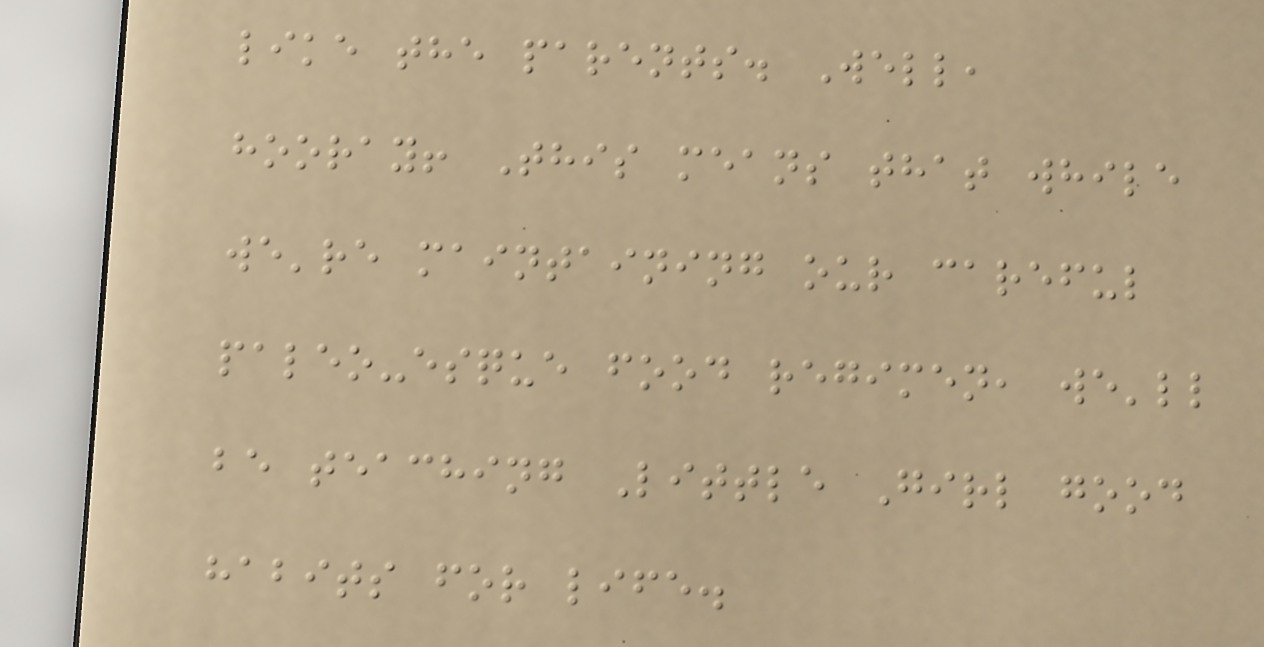like the parents. Well,
hooray! This means that while
we're maintaining our careful
paleo-esque food regimen, we'll
be teaching Little Girl good
habits for life.
